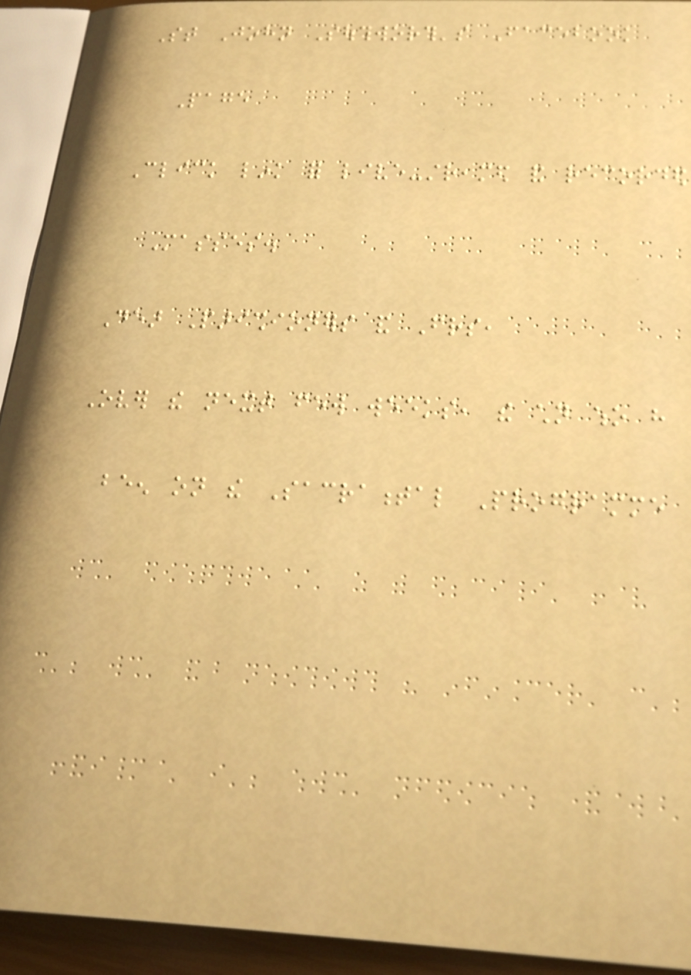St John Southworth's Facebook
Page
Click link for live-streamed and recorded
Masses.
Dear Parishioners and Friends,
Over the next few weeks, the children who have
been on the Sacramental Programme
